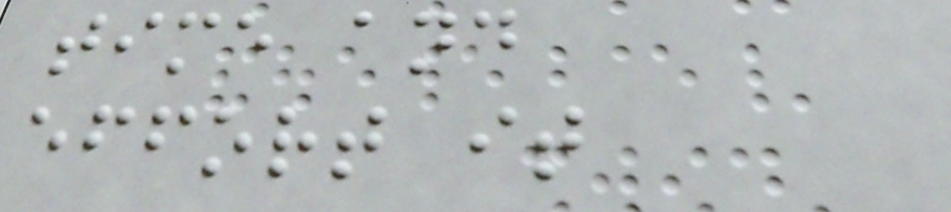time and
effort it
